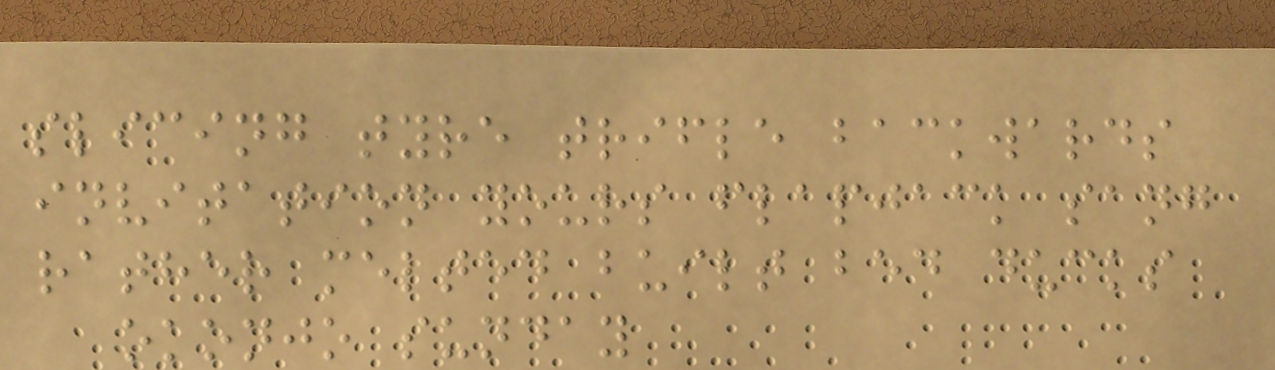slicing tyre trifle backwards
invitation yours flapjack sang
rather melted built bed ducks
okonjo sunday
